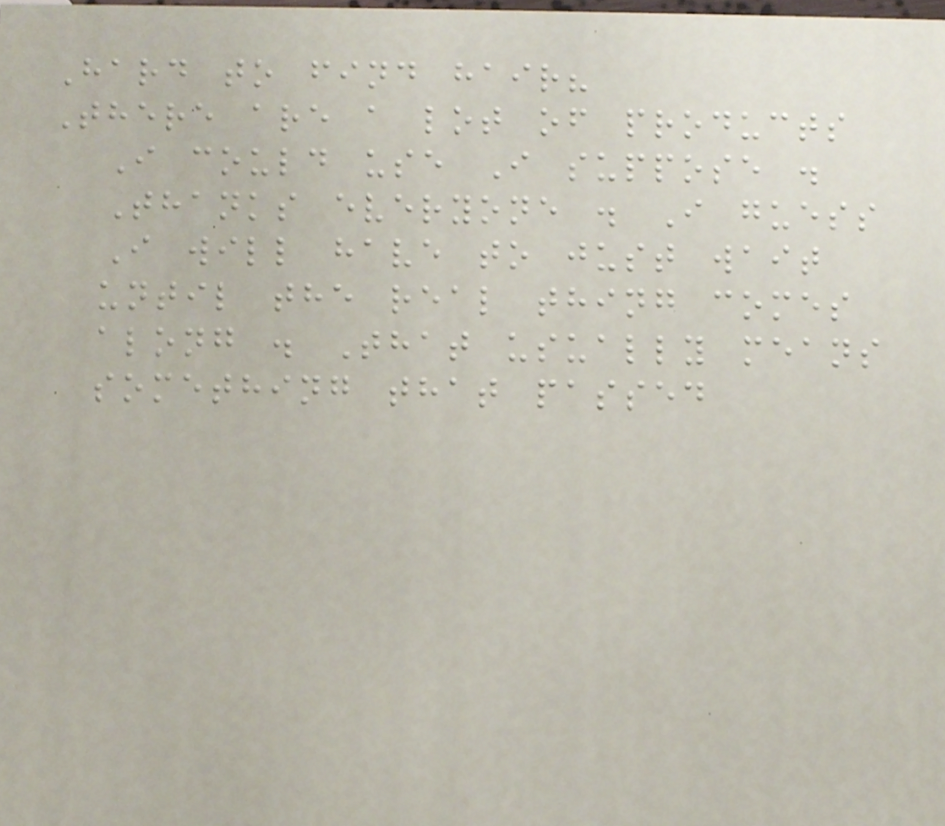Hard to find hair?
There are a lot of products
I could use I suppose .
Thanks everyone . I guess
I will have to just wait
until the real thing comes
along . That usually means
something that passed
